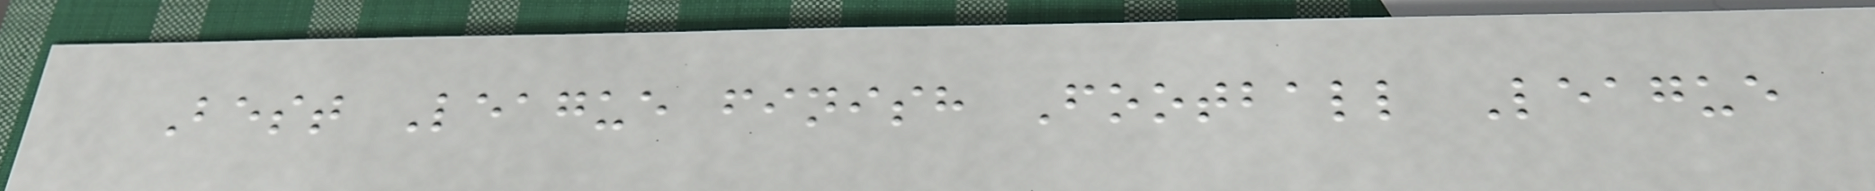Best League finish Football League
